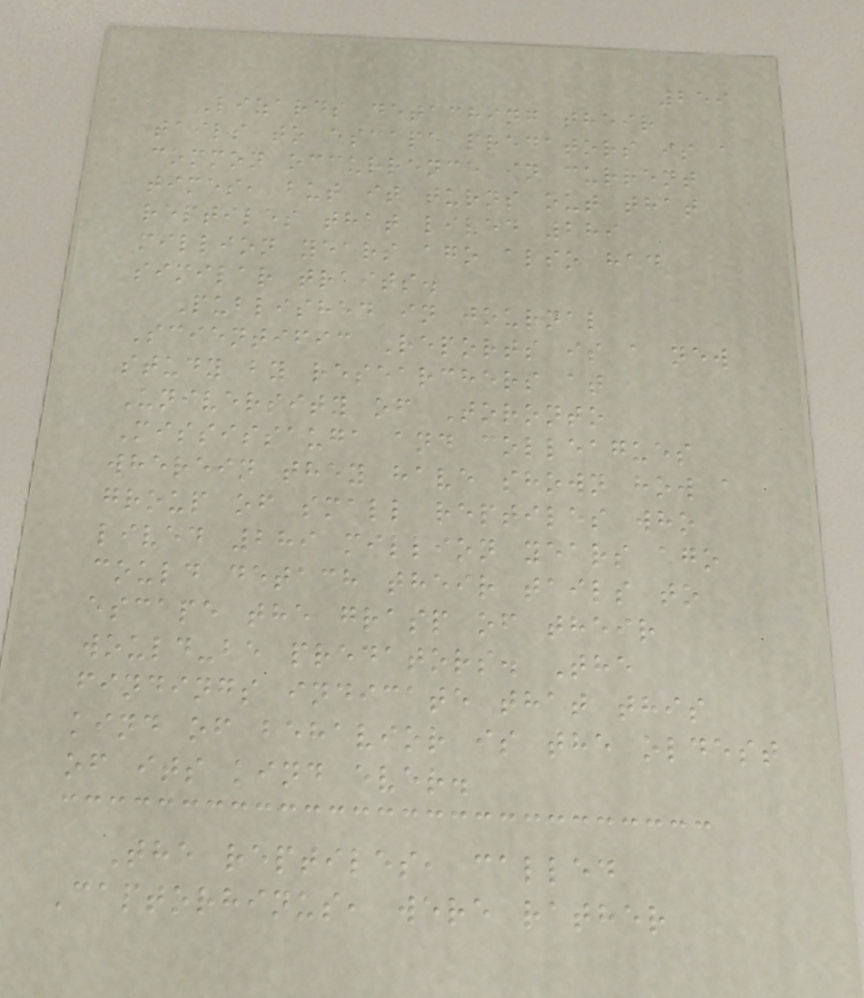259
Lizards detaching their
tails to escape predators is a
common occurrence in current
times, but it turns out that
reptiles that lived 289
million years ago also had
similar traits.
Published in journal
Scientific Reports is a new
study by researchers at
University of Toronto
Mississauga and colleagues
wherein they have shown how a
group of small reptiles who
lived 289 million years ago
could detach their tails to
escape the grasp of their
would-be predators. The
findings indicate that this
kind of behavior is the oldest
of its kind ever.
The reptiles, called
Captorhinus, were rather
